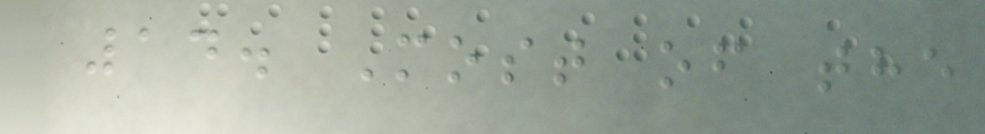14. Most of the
